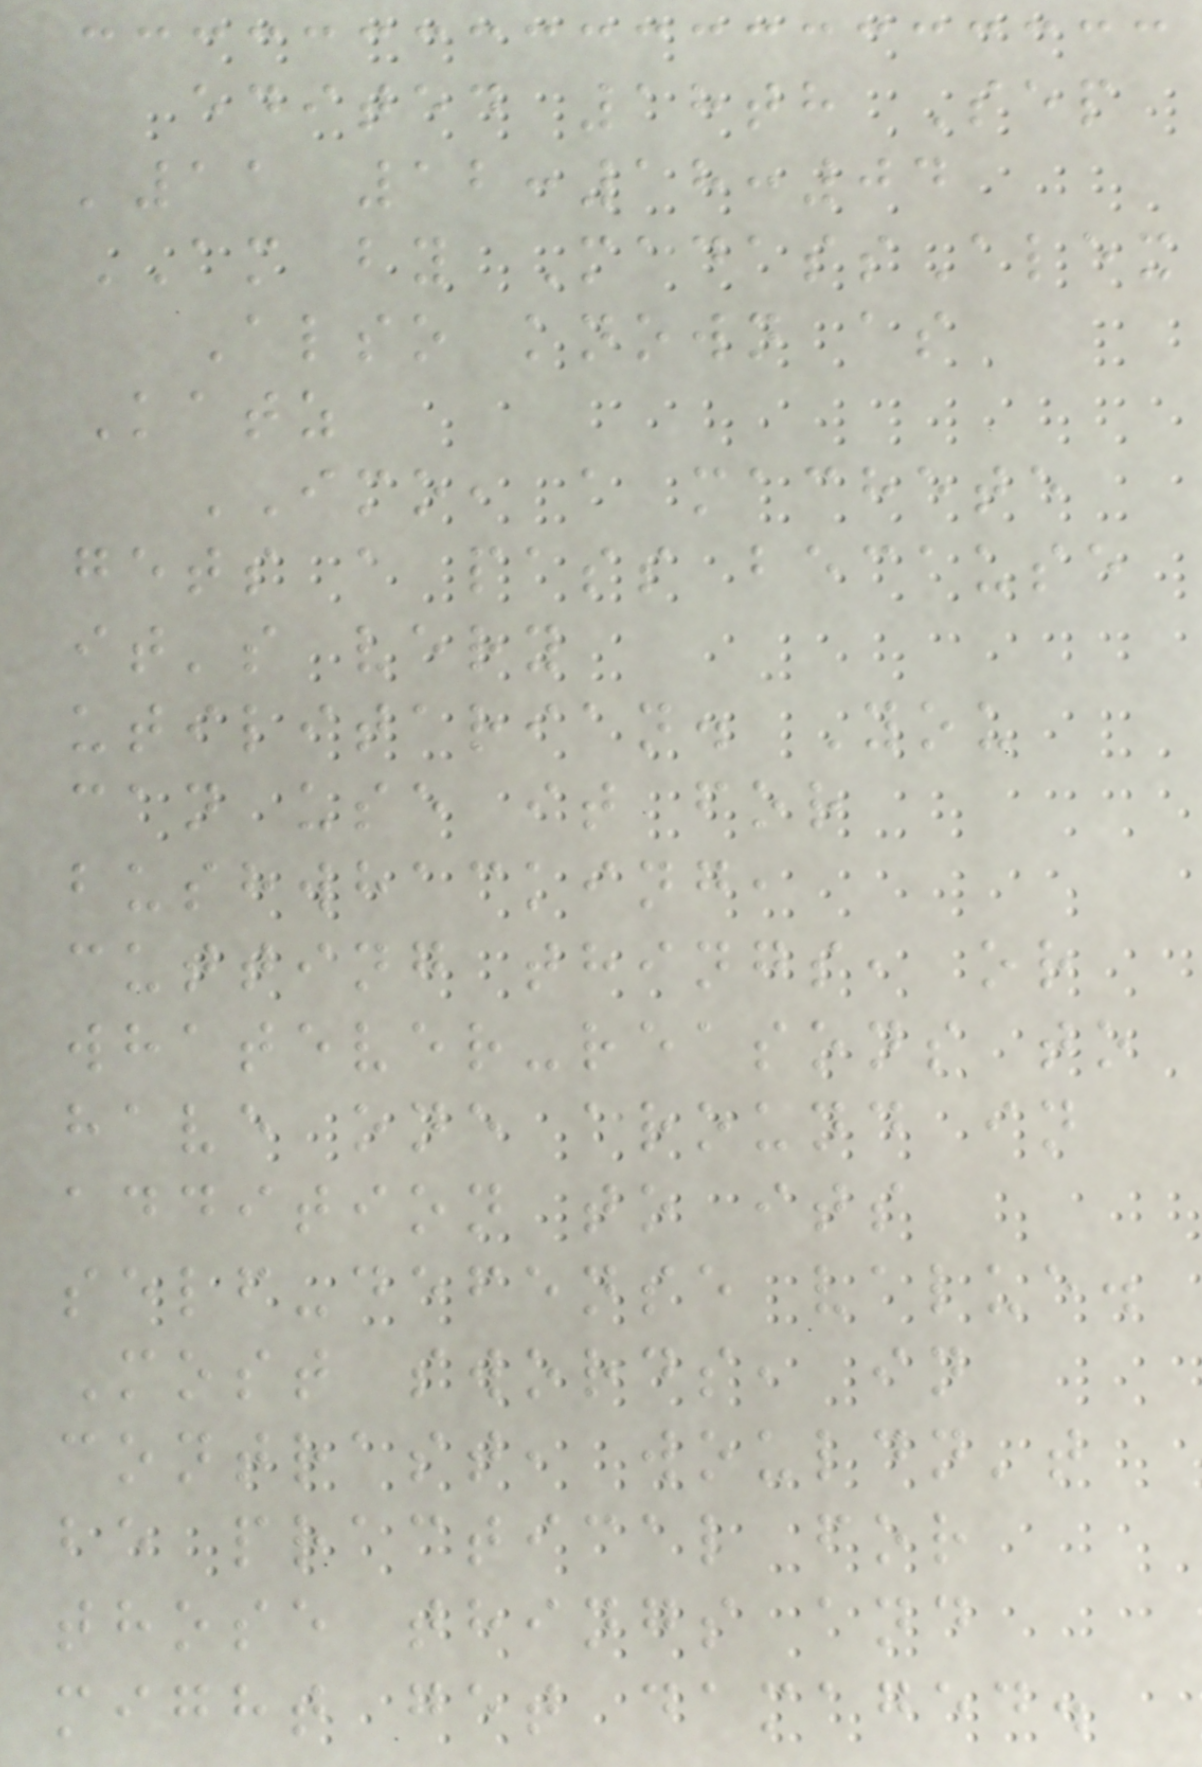edited 18th Sep
'11 12:18:04
AM by MadassAlex
Also known as
Katz
IMO, a machete
gets a pass because
it's very
utilitarian. You
can use it for
bushwhacking,
cutting things, or
whatever-reasons to
have one around in
addition to its
self-defense value.
Most swords, in
contrast, wouldn't
be practical for
those things and
might get damaged.
